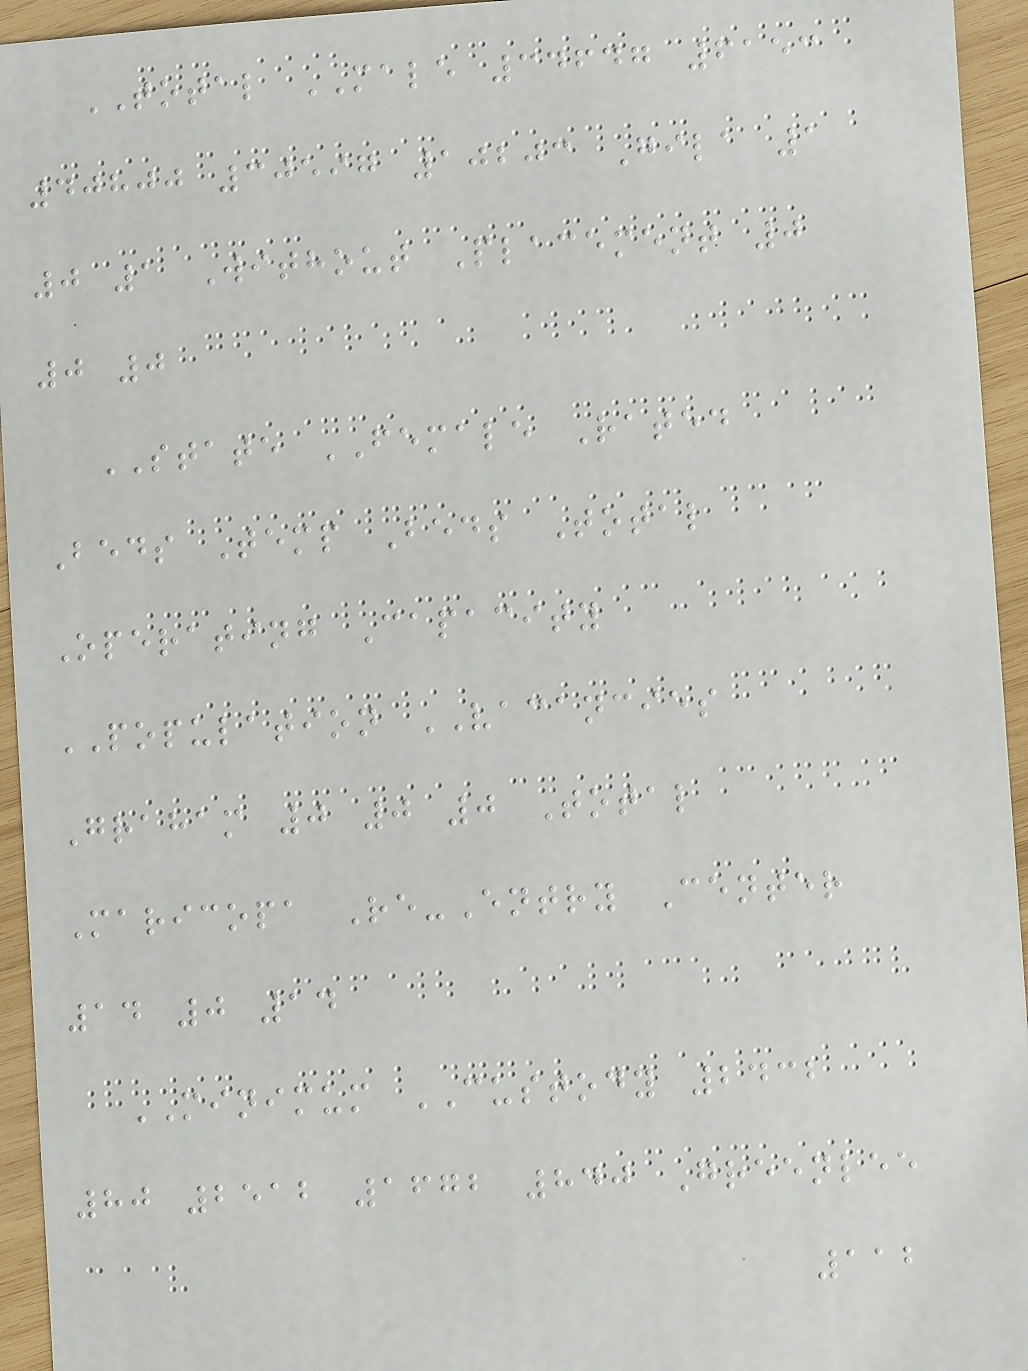TOTAL MALE 34647 6153
40800 30597 10203 Gila 1
0 1 Without Placement 0
0 0
STATE FEMALE Rated
Beds Temp Beds Total
Operating Capacity
POPULATION VACANCIES
Graham 0 0 0 Total
Maricopa Re-Entry Center
14 0 14
MINIMUM CUSTODY 2432
80 2512 1672 840 Greenlee
112
